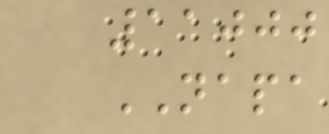11000
NAPA
